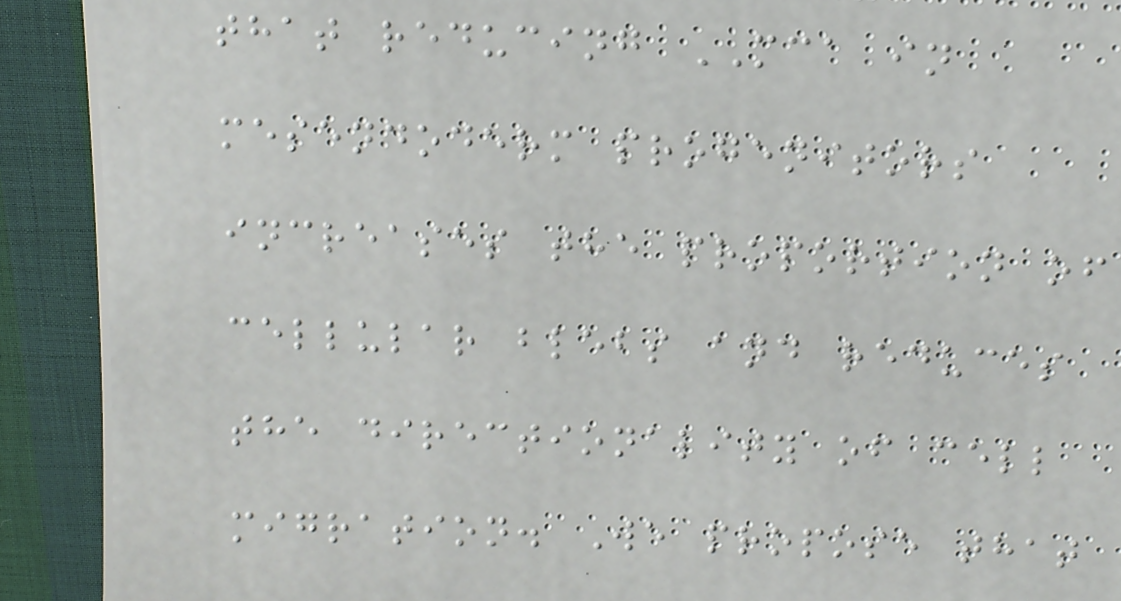that reducing MCA in
mesendoderm progenitors
increases the proportion of
cellular blebs and reduces
the directionality of cell
migration. We propose that
